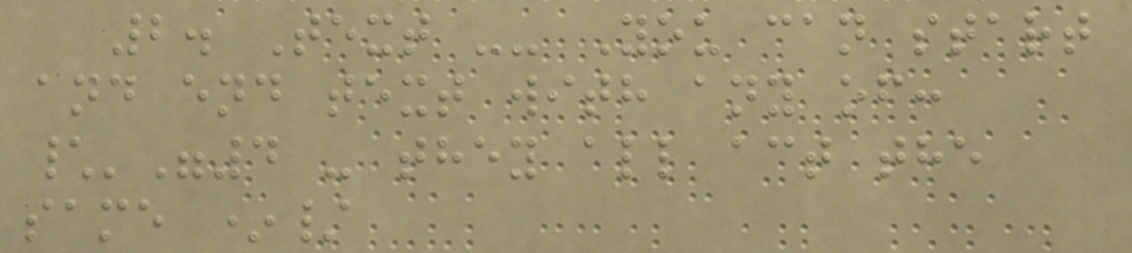2. Text -- You can start
and end text with any of:
\'"4 - they all act the
same */
